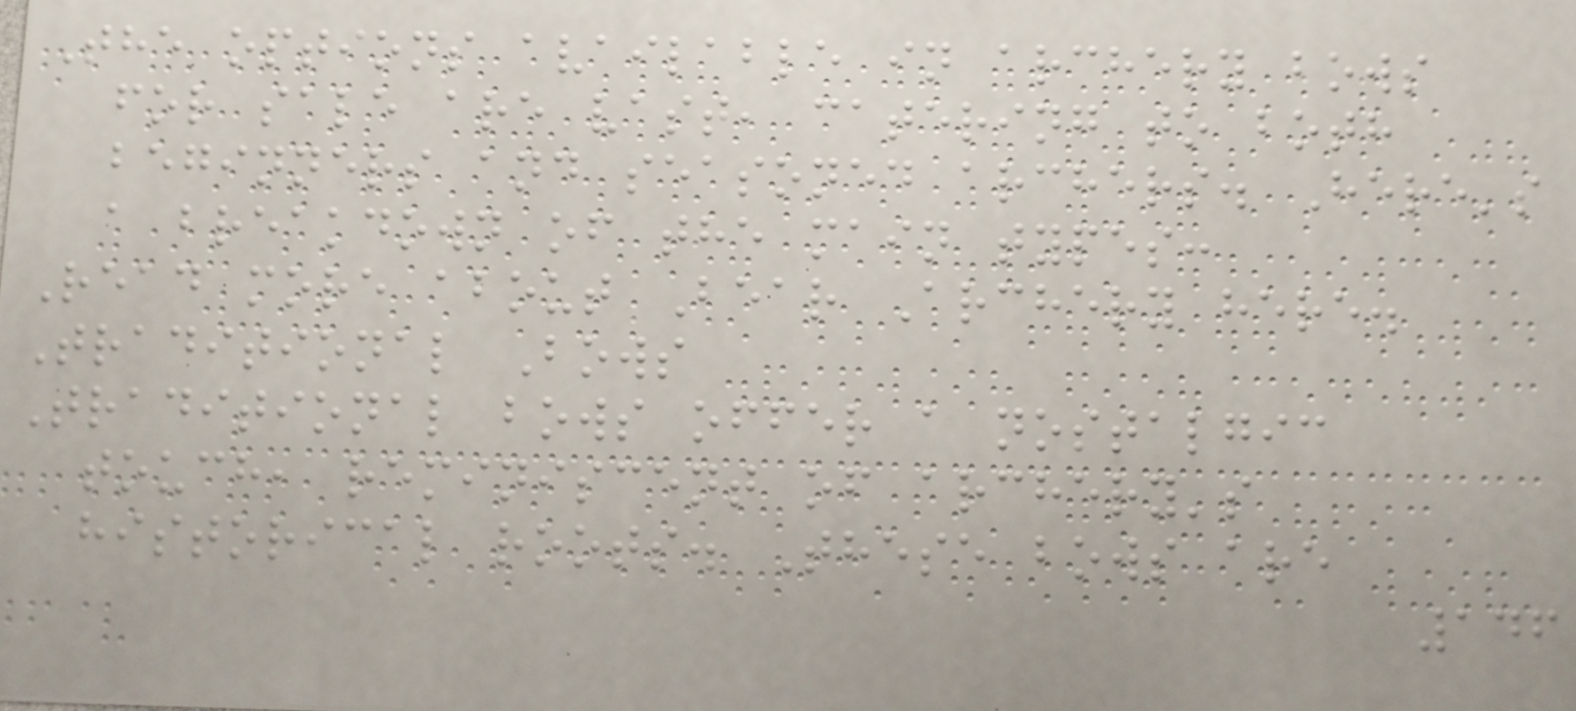The options available in archery bows
for sale are vast, catering to both
beginners and seasoned archers. Here's
a breakdown of the main types:
Read more about Bear Archery here.
Traditional Bows
Traditional bows offer a nostalgic
touch, reminiscent of archery's
historical roots. These bows are
146
